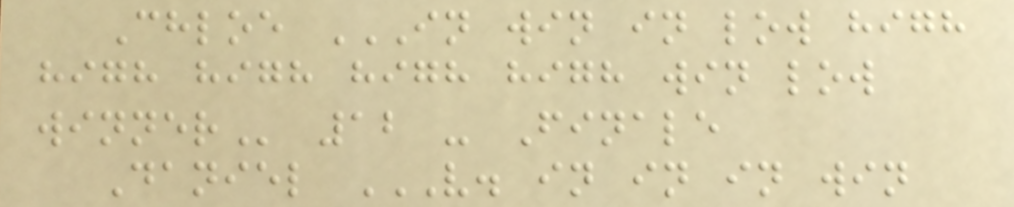Chloe IN WIN IN LOW HIGH
HIGH HIGH HIGH HIGH WIN LOW
WINNER 12 - Finale
Daniel V. IN IN IN WIN
